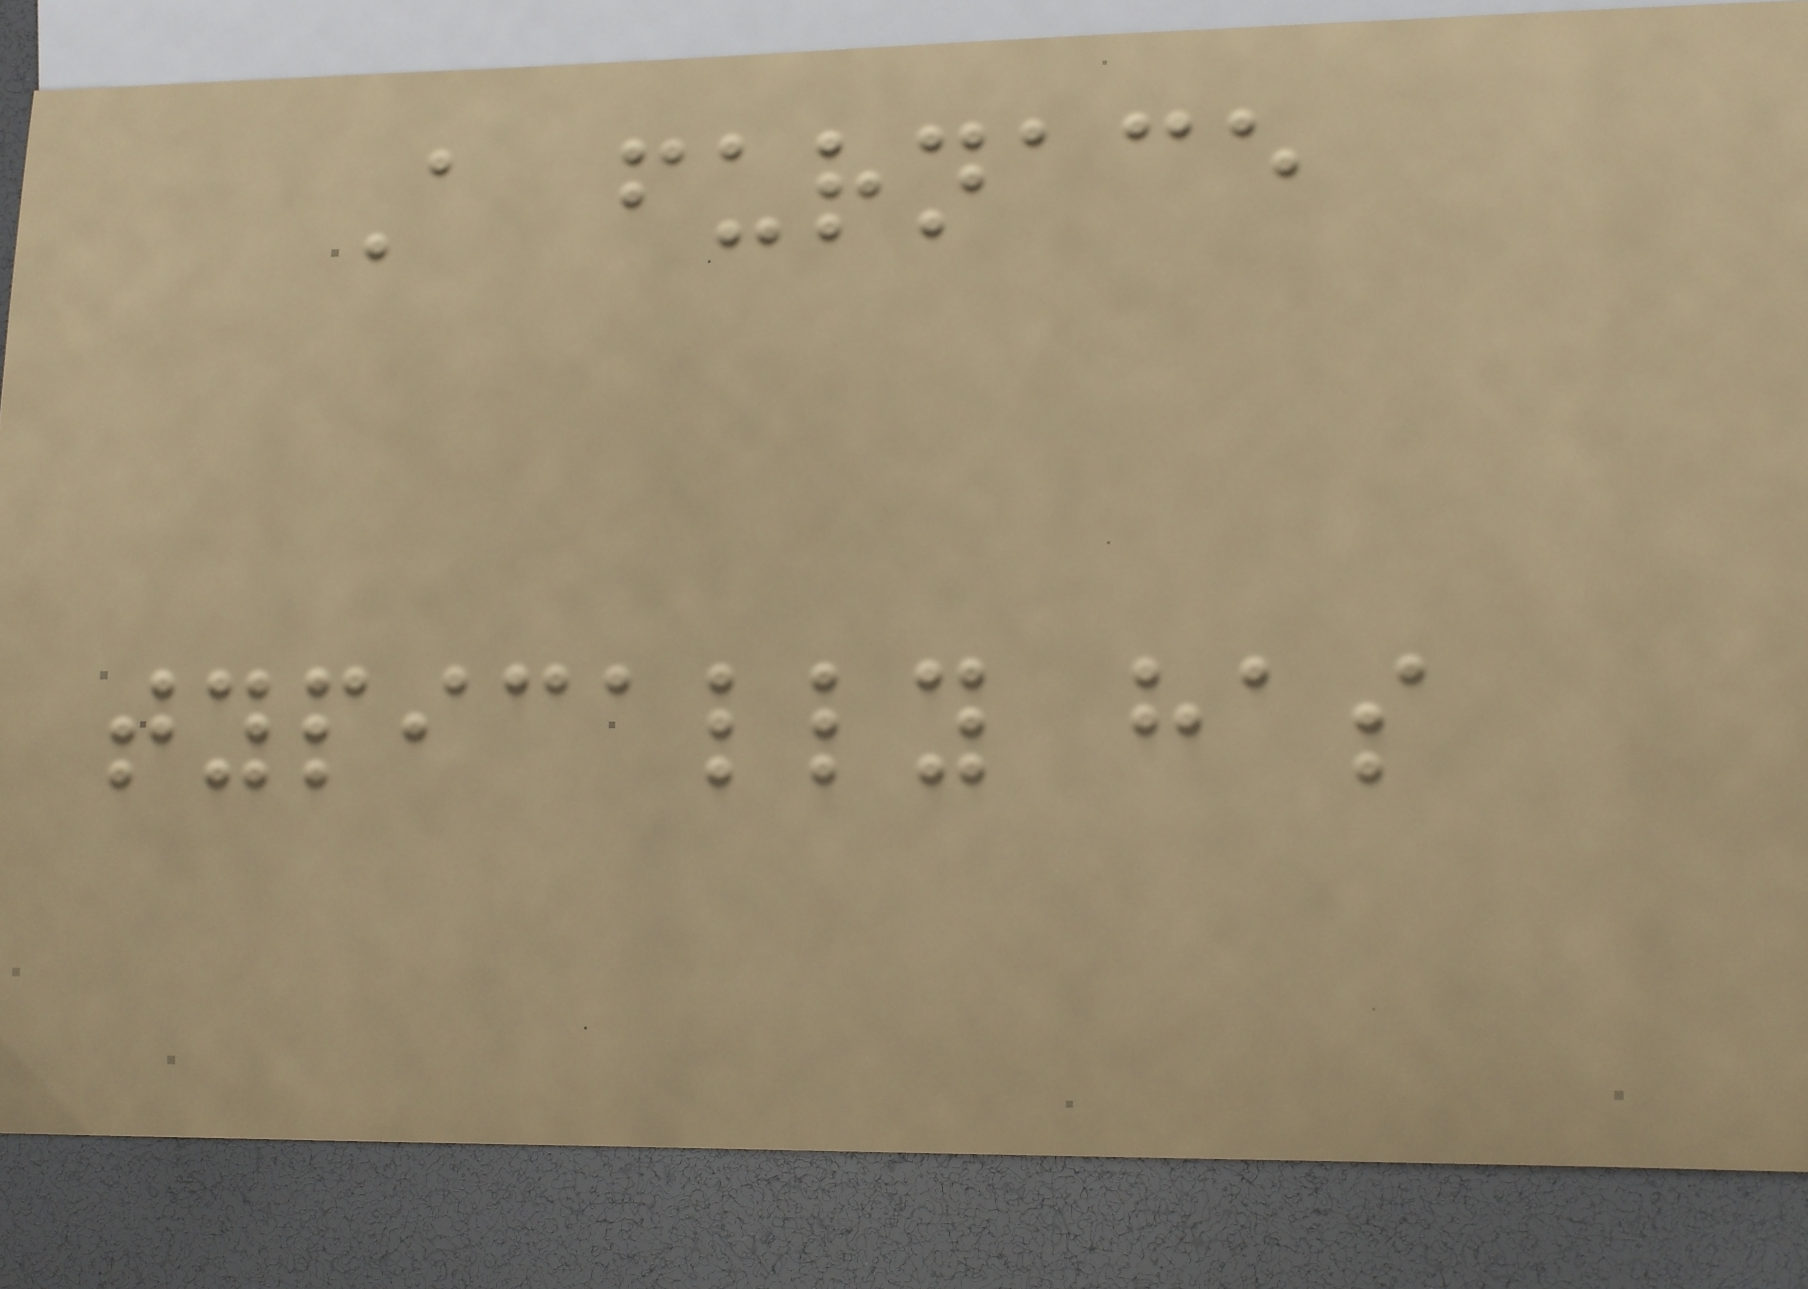A furnace
typically has
